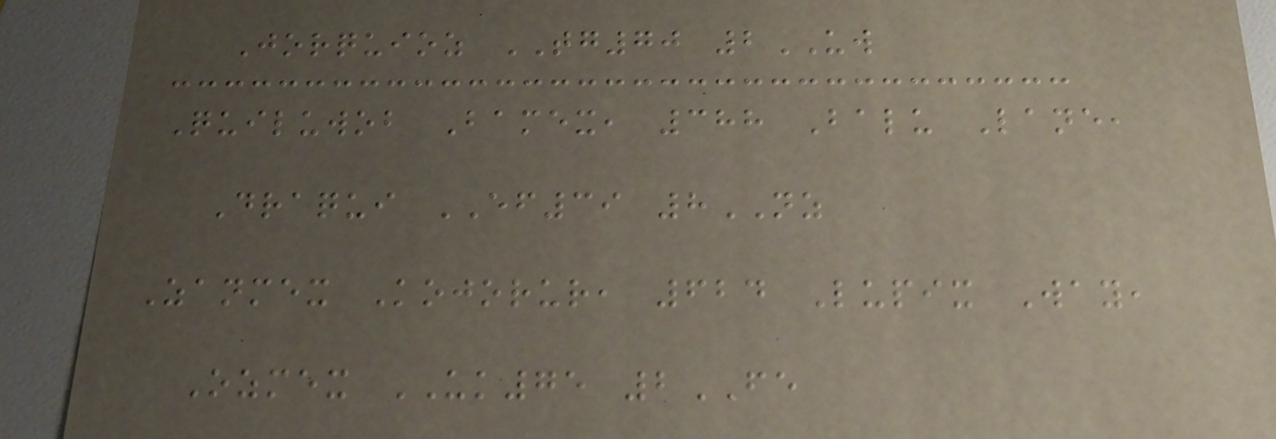Jorquioz TG70 2UW
Quiluwob Bamex, 388 Balu Lane,
Draqui EF39 8NZ
Zanmex Kojorur, 624 Lupix Way,
Ozmex UK75 2FE
